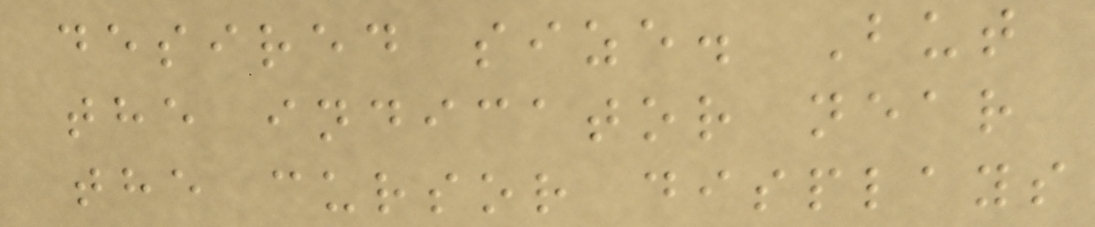desired size. But
the indicator near
the cursor displays
